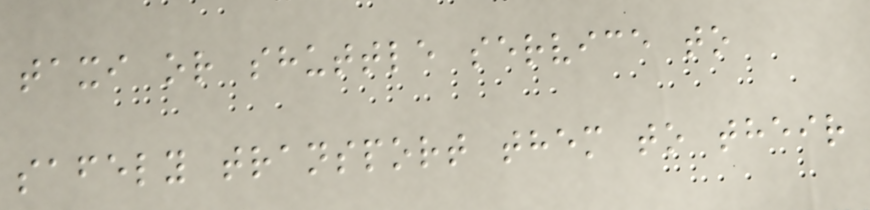taxi or shuttle service to
safely transport them to their
